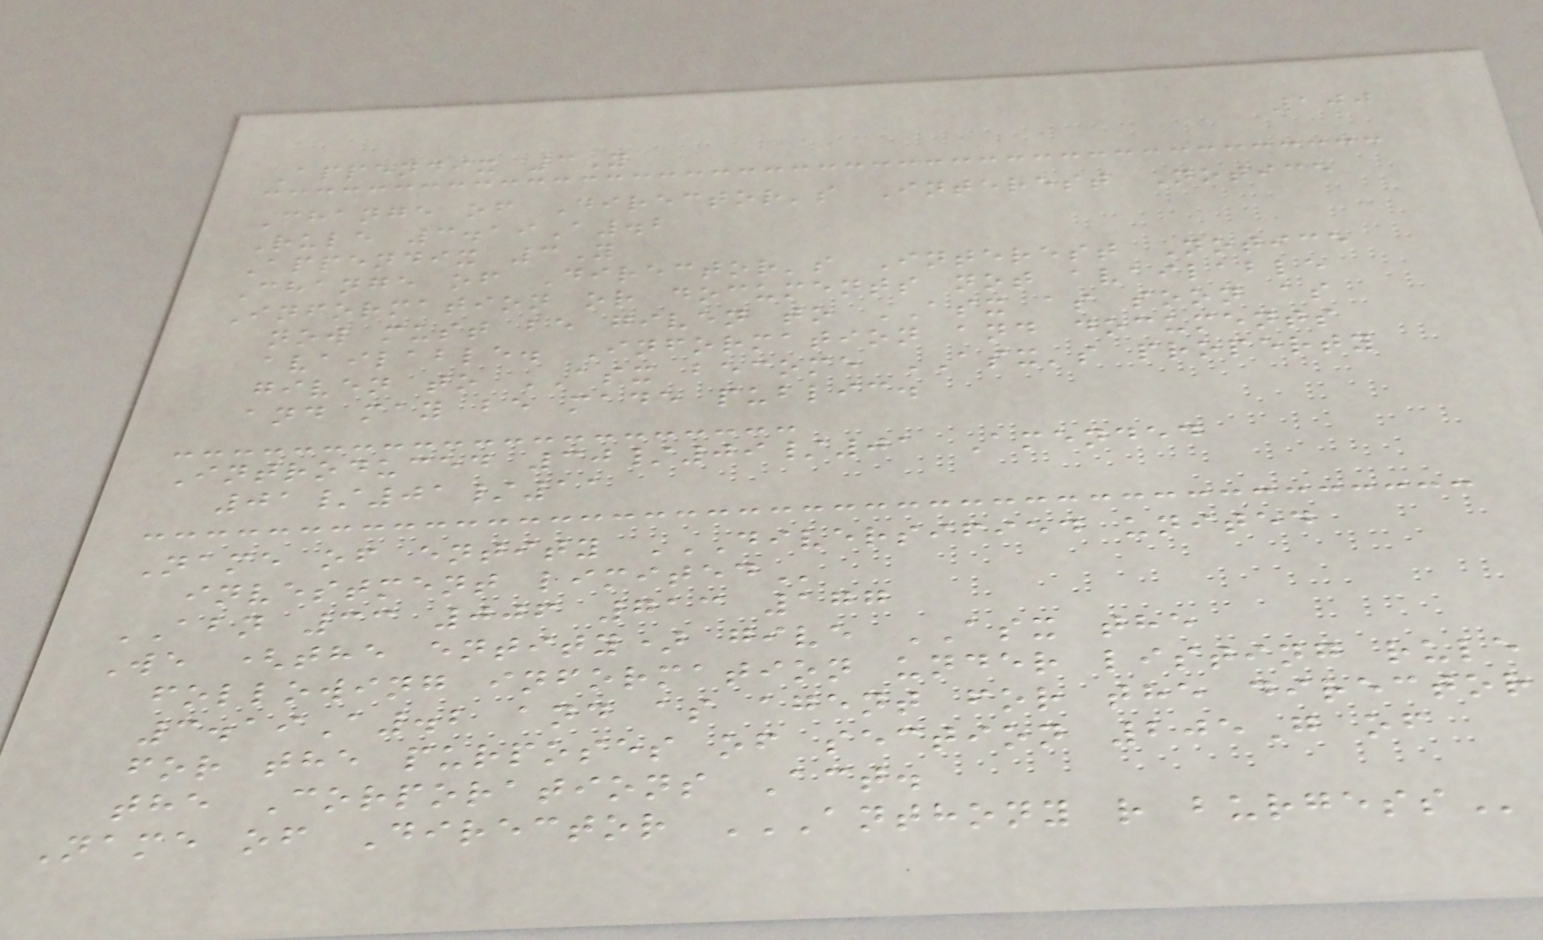100
Appendix 3Y
Change of Director's Interest Notice
Rule 3.19A.2
Appendix 3Y
Change of Director's Interest Notice
Information or documents not available
now must be given to ASX as soon as
available. Information and documents
given to ASX become ASX's property
and may be made public.
Introduced 30/09/01 Amended
01/01/11
Name of entity DIVERSIFIED UNITED
INVESTMENT LIMITED
ABN 33 006 713 177
We (the entity) give ASX the
following information under listing rule
3.19A.2 and as agent for the director
for the purposes of section 205G of
the Corporations Act.
Name of Director ANTHONY R BURGESS
